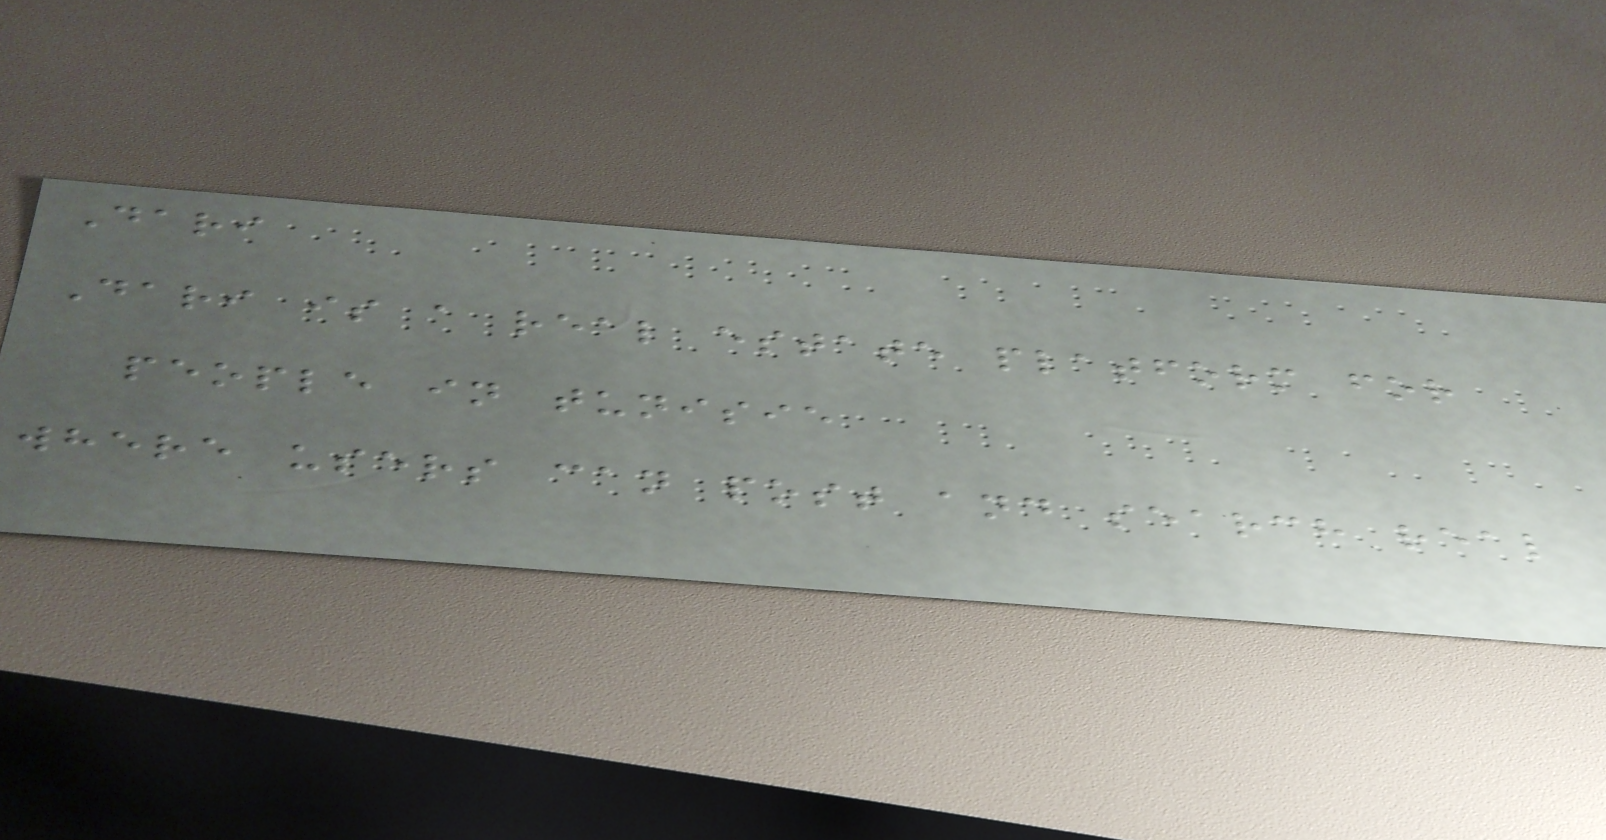Dari
Dari is a real estate platform for
people in tunisie
where users can post and search real
